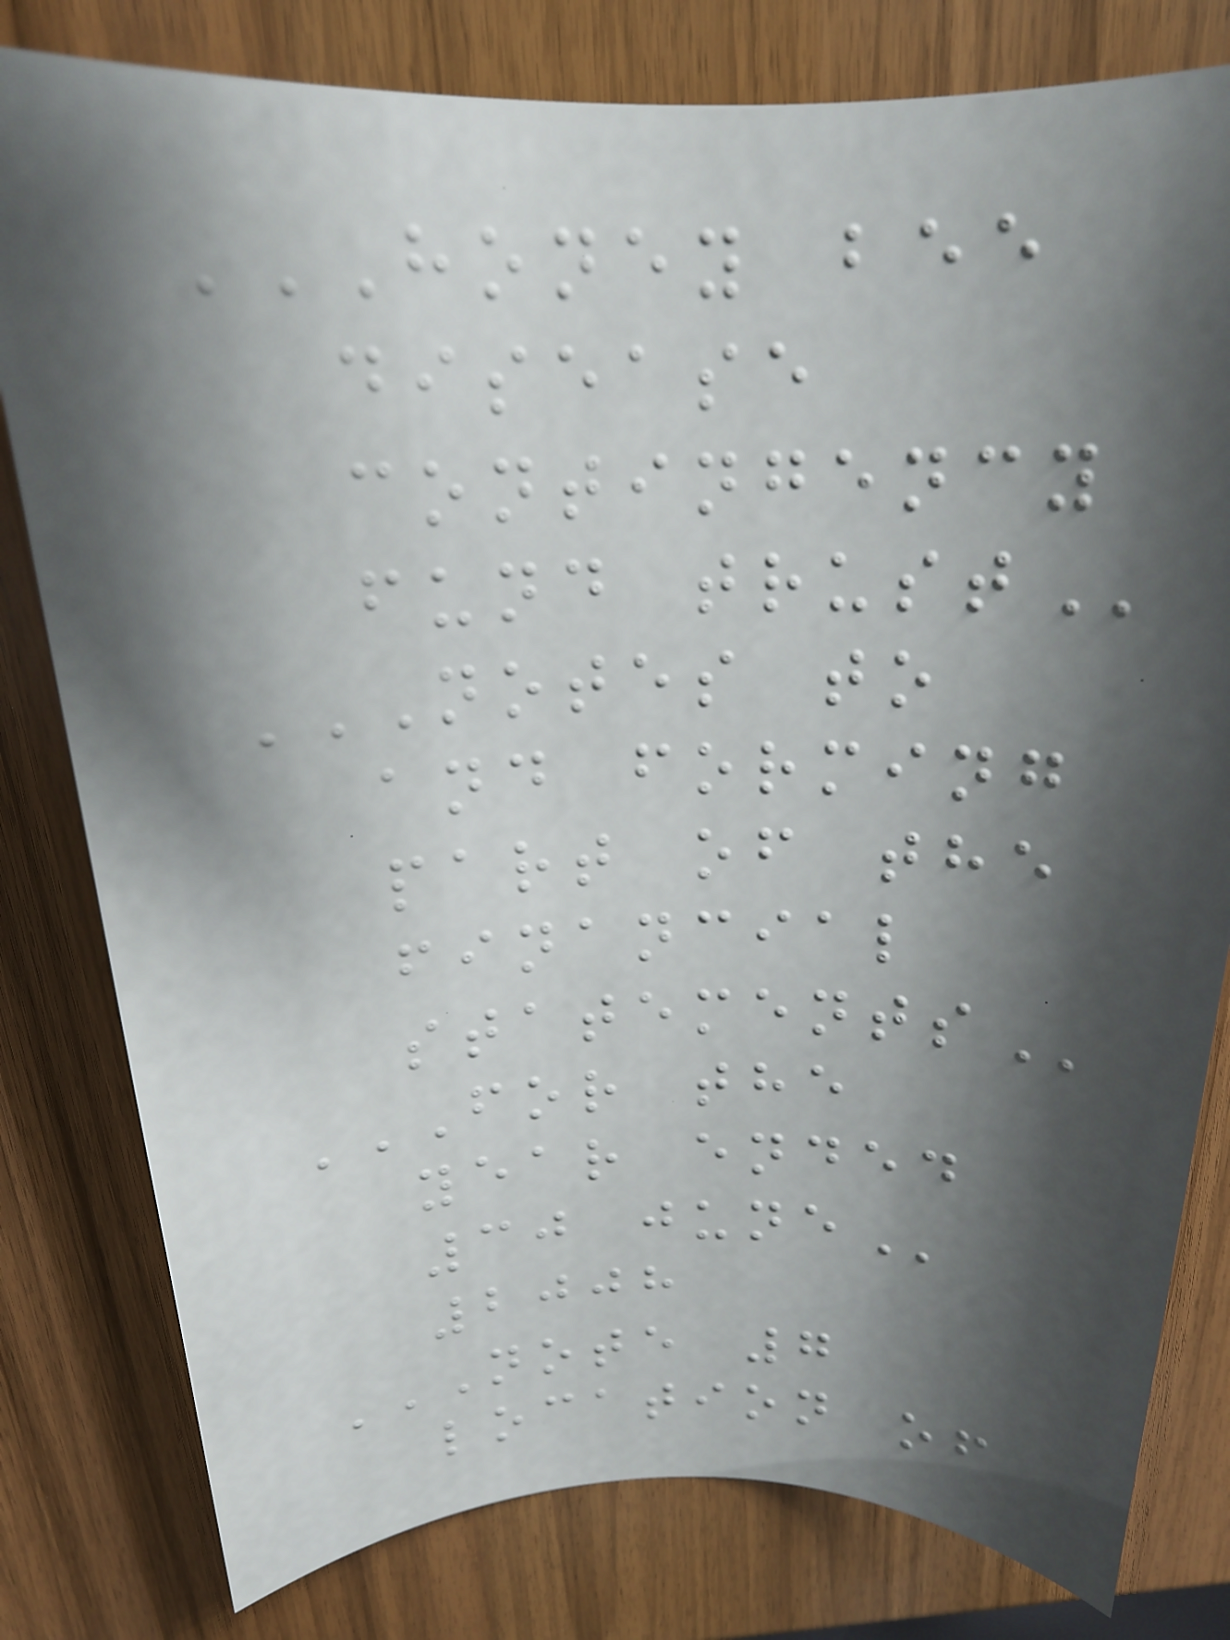HONEY BEE
DISEASE
CONTINGENCY
FUND TRUST
NOTES TO
AND FORMING
PART OF THE
FINANCIAL
STATEMENTS
FOR THE
YEAR ENDED
30 JUNE
2008
NOTE 7
LOCATION OF
